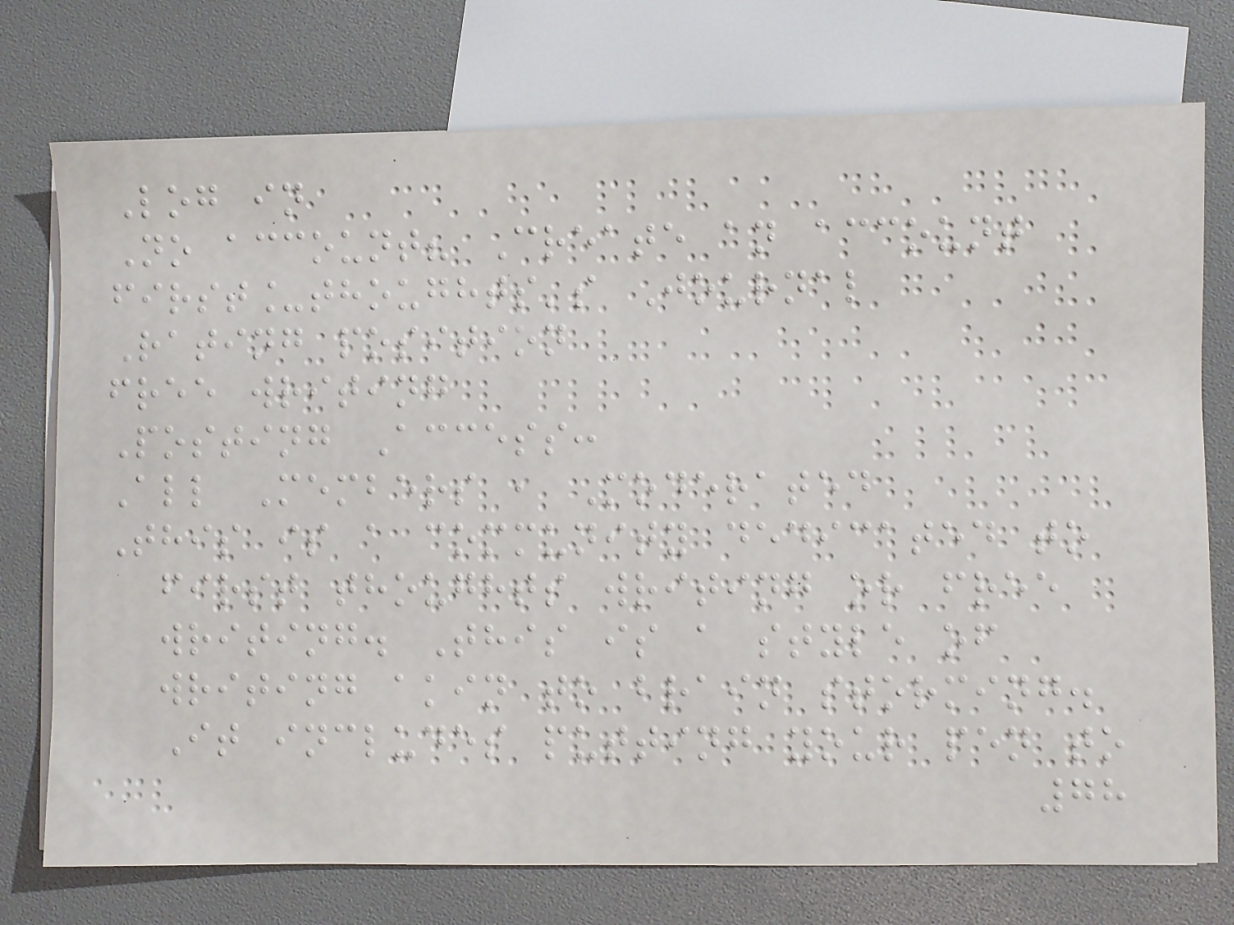Log in
No account? Create an account
first_thoughts's Journal
Rating position
free writing
Posting Access:
All Members , Moderated
This is a community dedicated to
first thoughts writing or free
writing. This is a style of
writing akin to brain storming.
It includes putting your pen to
78
